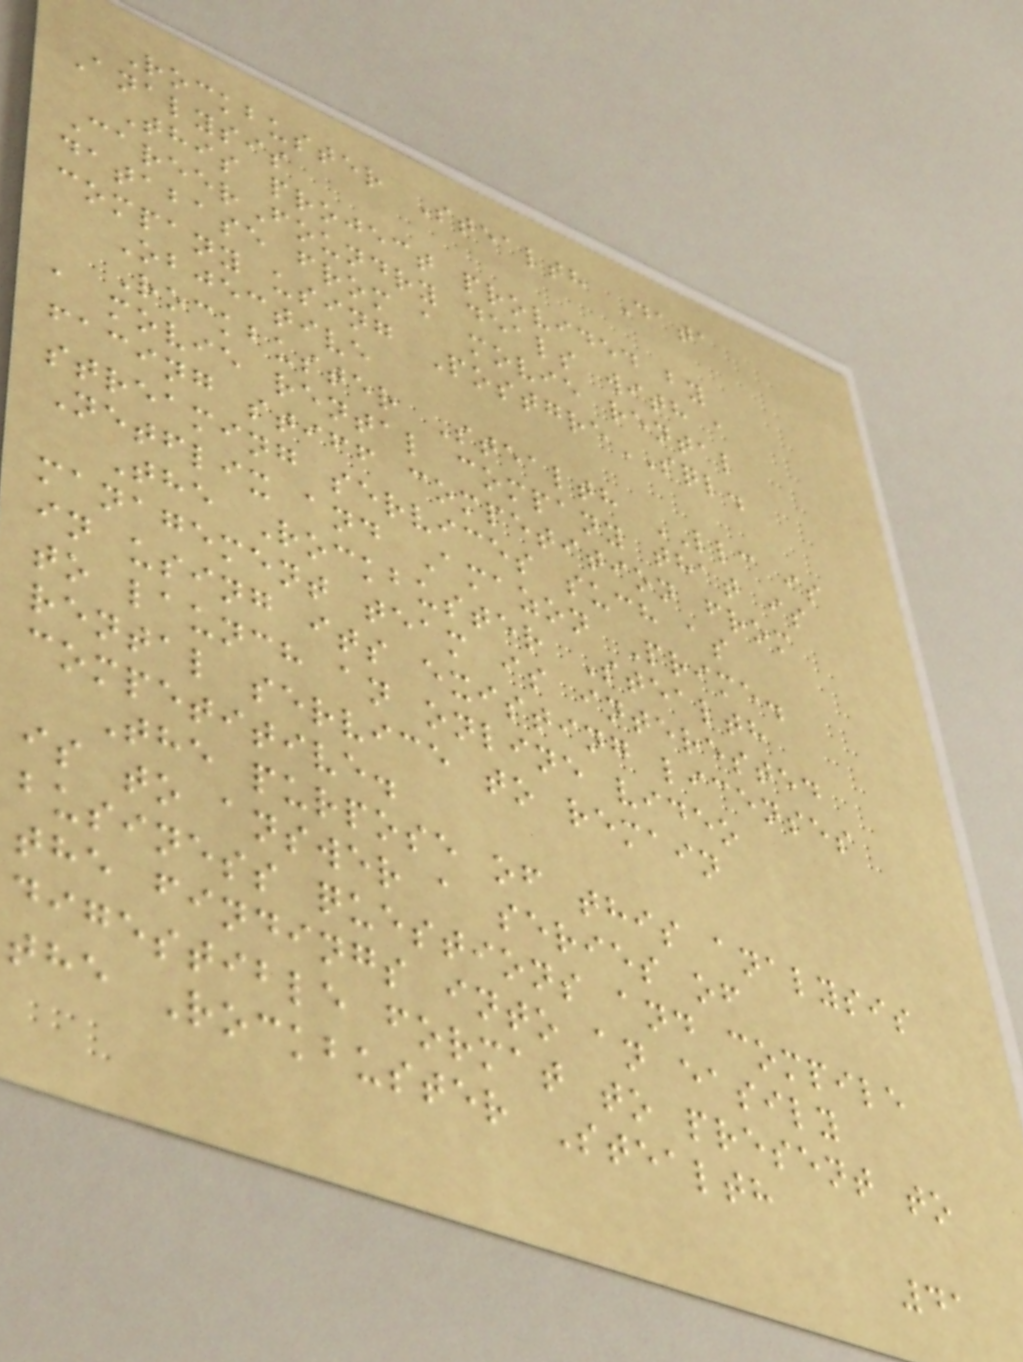Rockbuster Stealth Data
Analysis
This project provided by
CareerFoundry deals with a
database from a movie rental
company using PostgreSQL.
Objective
Rockbuster Stealth LLC is
a movie rental company that is
facing stiff competition from
streaming services such as
Netflix and Amazon Prime.
The Rockbuster Stealth
management team is interested
in using its existing licenses
to launch an online video
rental service to remain
competitive.
The purpose of this analysis
is to answer a series of
business questions and compile
the findings into an easily
digestible format to present to
the Rockbuster Stealth
41
